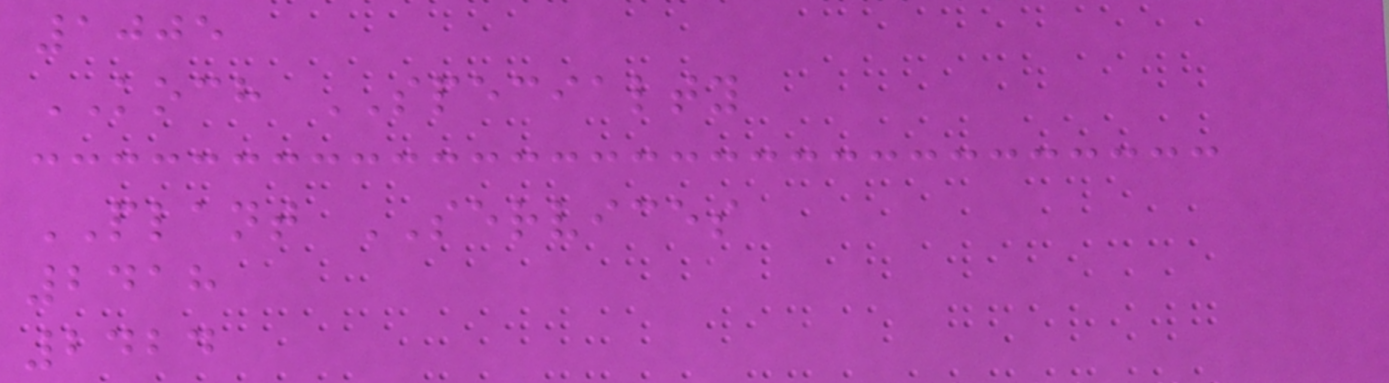1005
KOCH SPECIALTY
PLANT SERVICES
2418
2424
